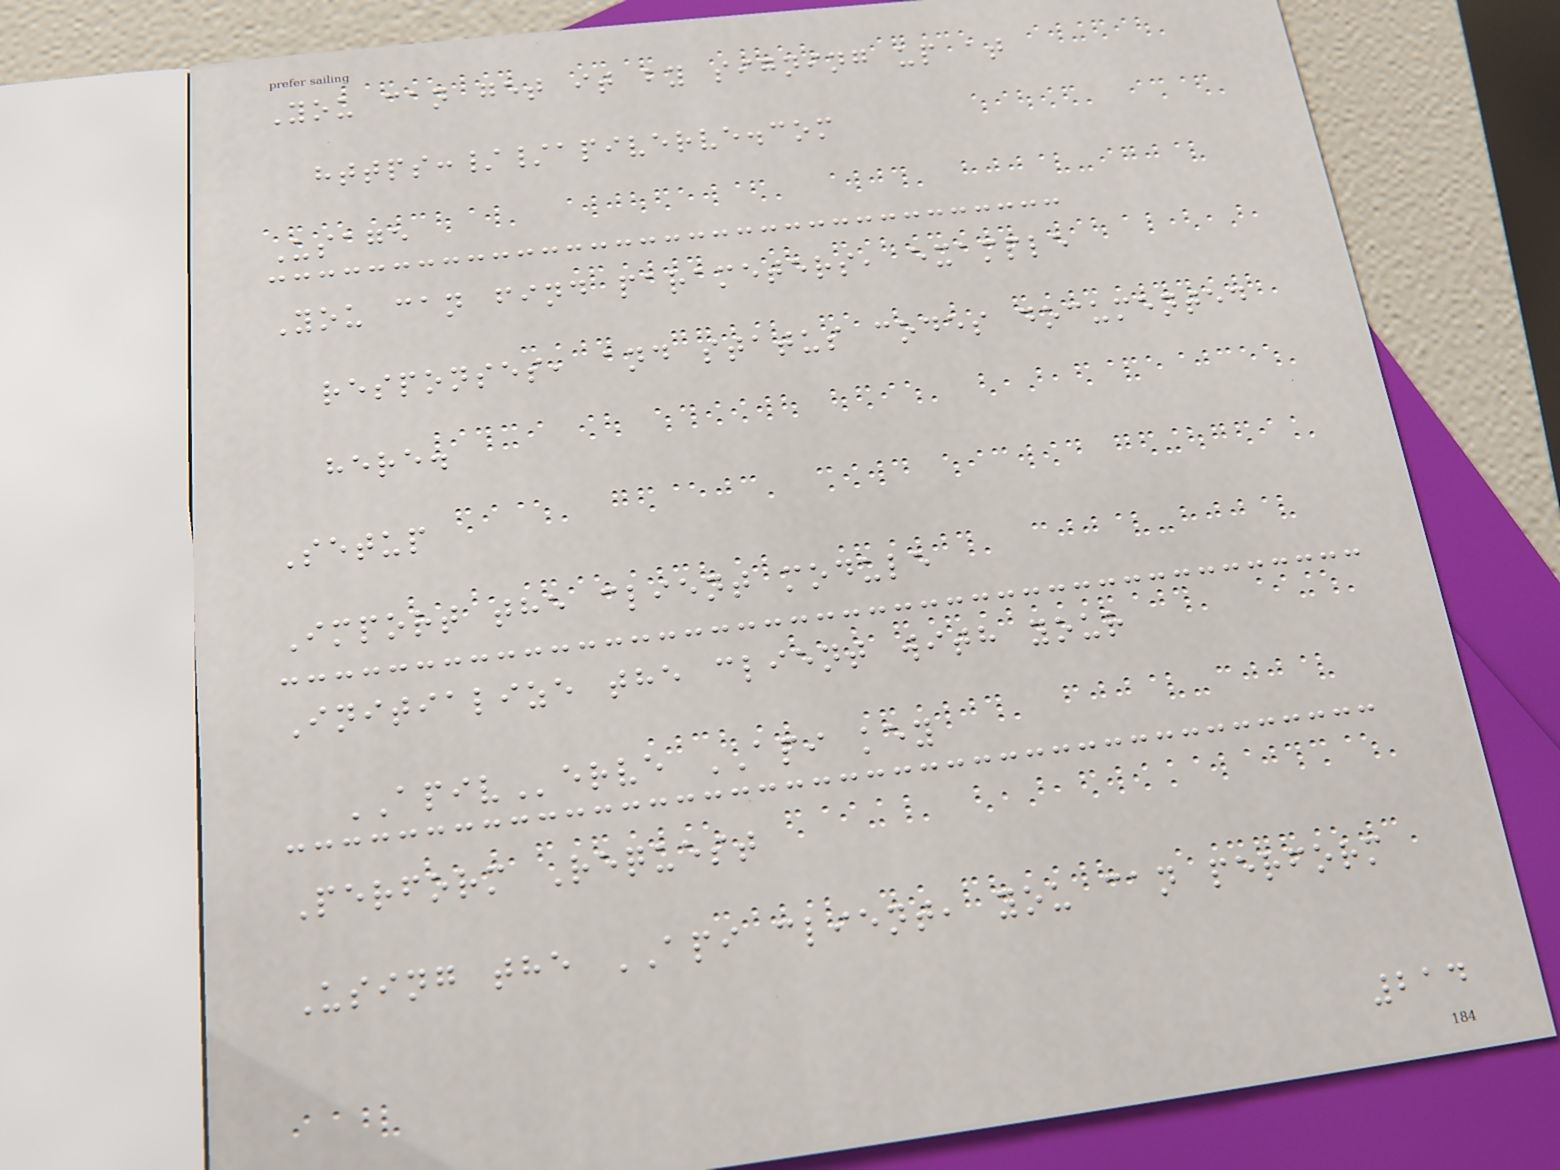You can get it by signing up at
https://apiverve.com
Usage
You can find parameters, example
responses, and status codes documented
here.
Setup
Import the client module
Initialize the client with your
APIVerve API key
Perform Request
Using the API client, you can perform
214
